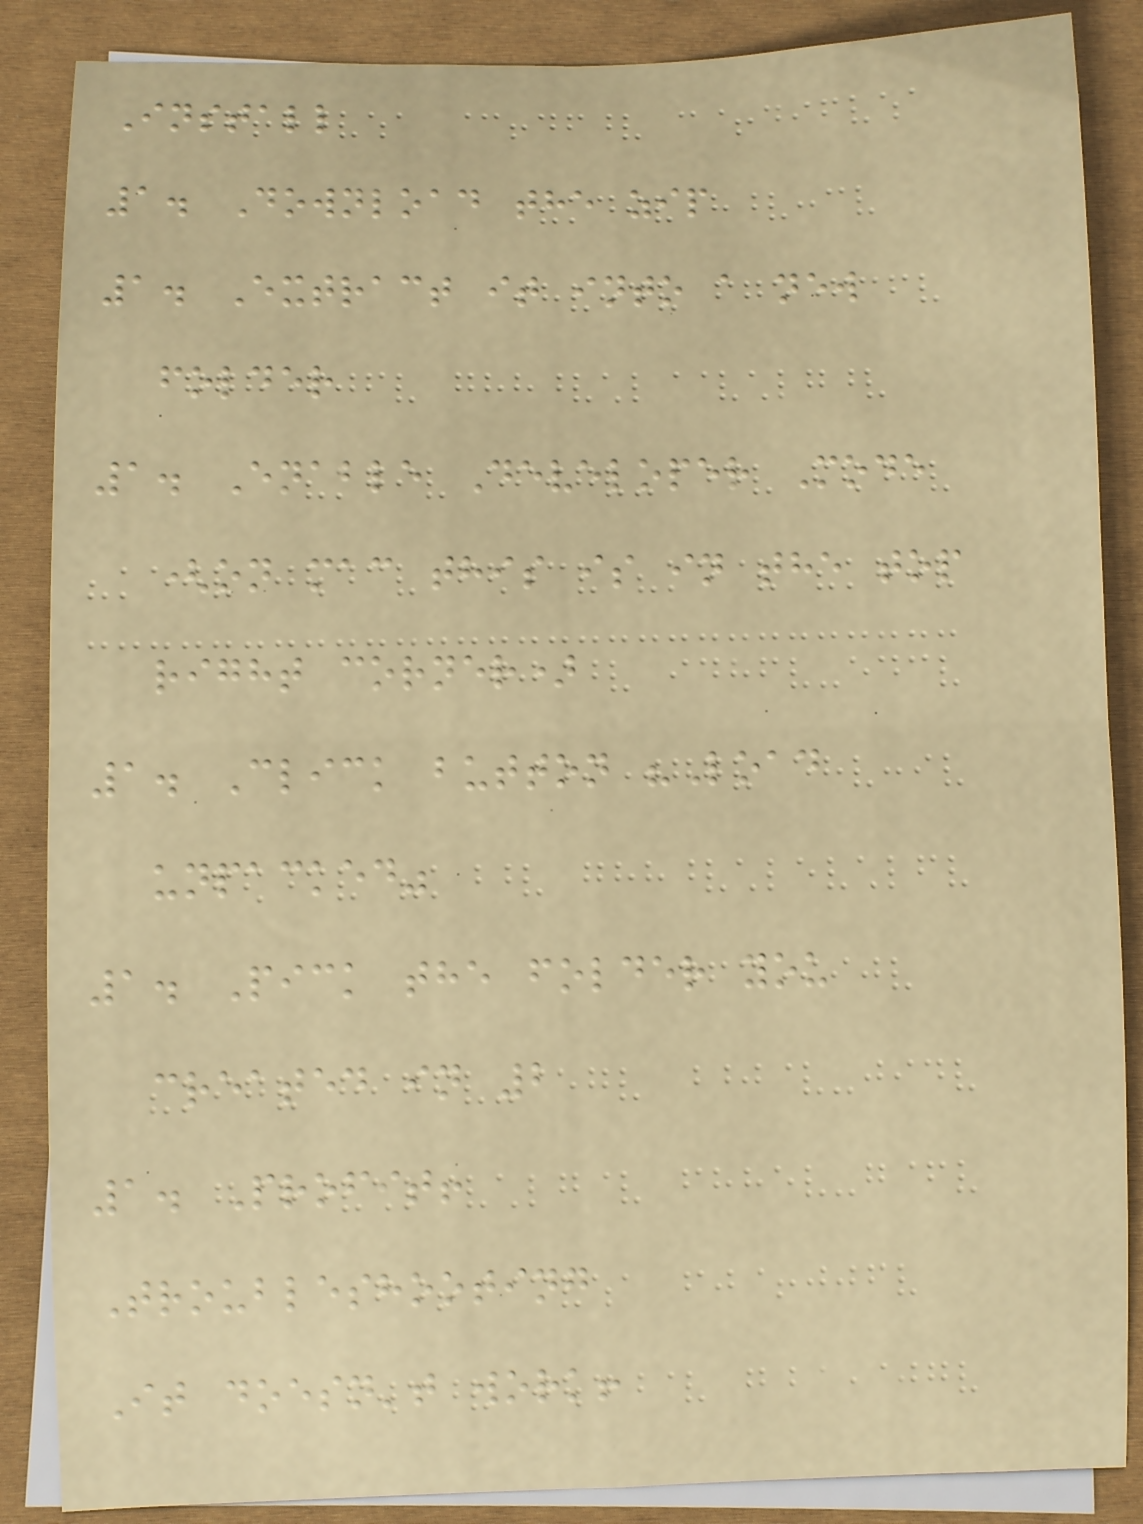Install
1. Download the zip
1. Extract it into a new
folder
1. Enable Developer Mode
(on mac this is in the top
right corner)
1. Click button "Load
unpacked"
1. Pick the folder you
created in 2
1. Profit!
Troubleshooting
It doesn't work!
